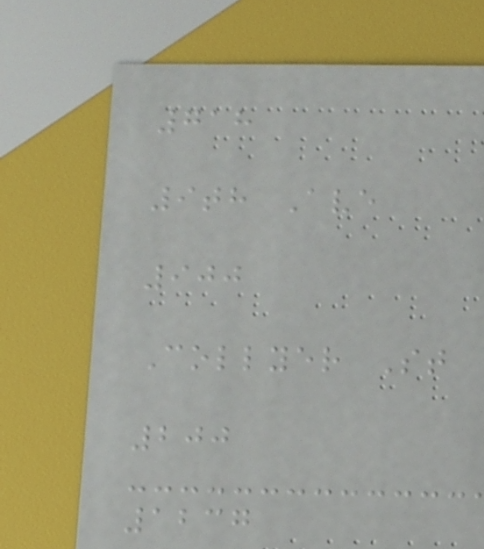718
9th Ave
900
Collyer St
200
1237
